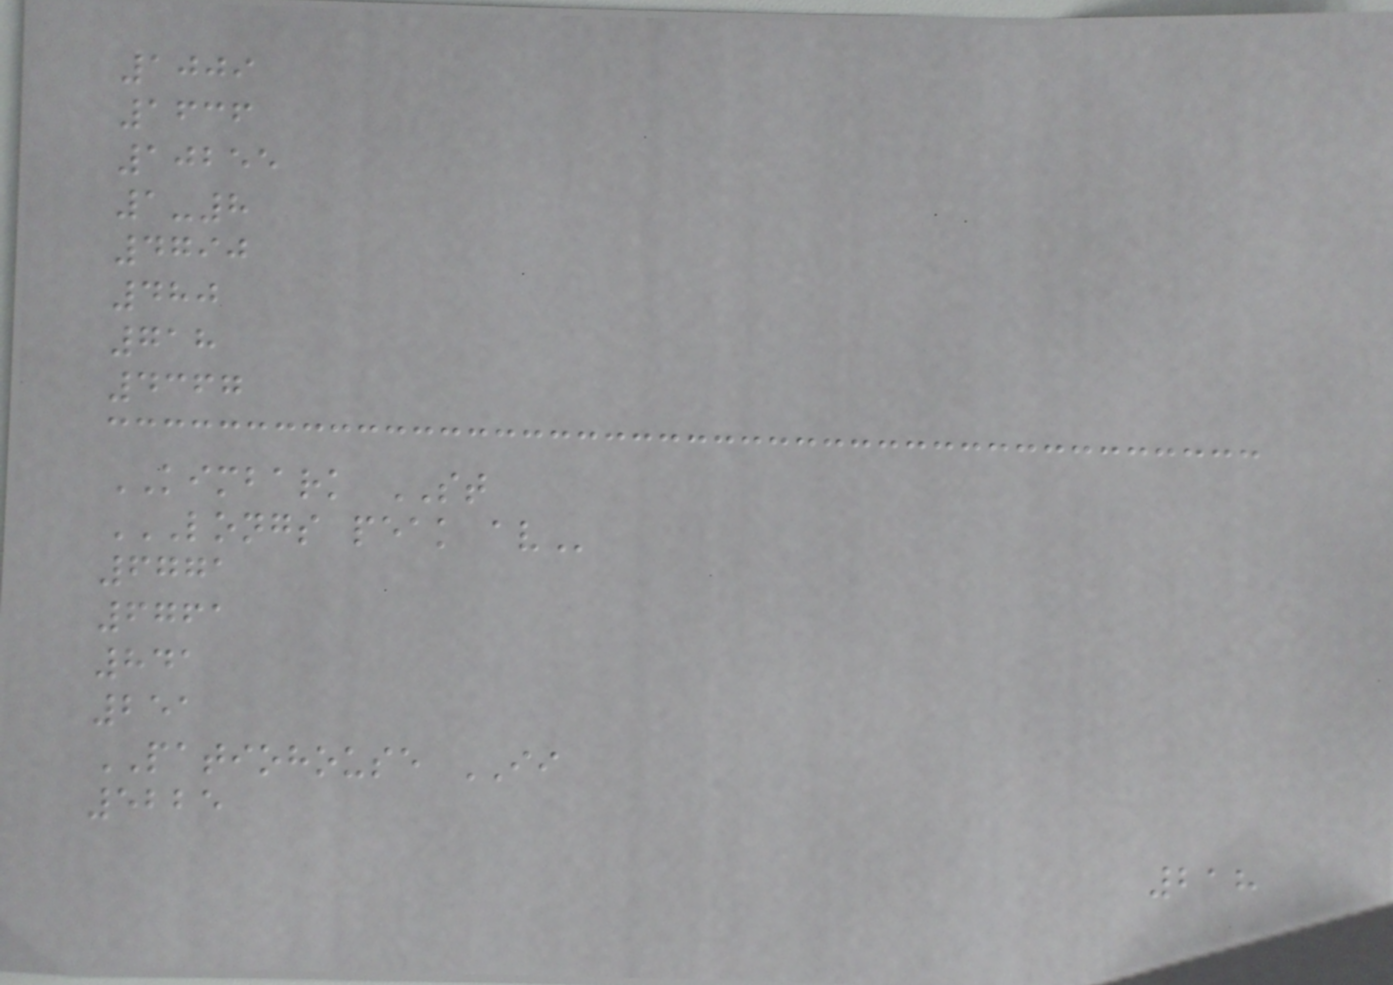1009
1636
10255
1-8
4790
480
718
4367
KIMBARK ST
LONGS PEAK AV
6771
6761
841
251
PATIOHOUSE II
5225
218
